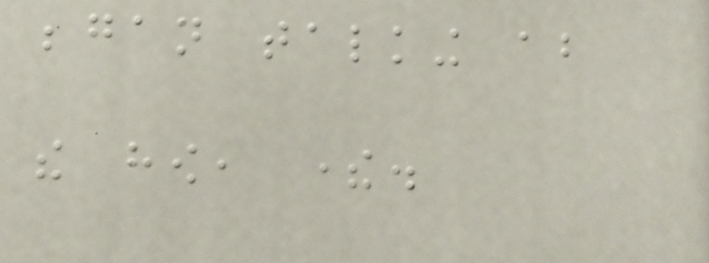began talking about
the how, there.
